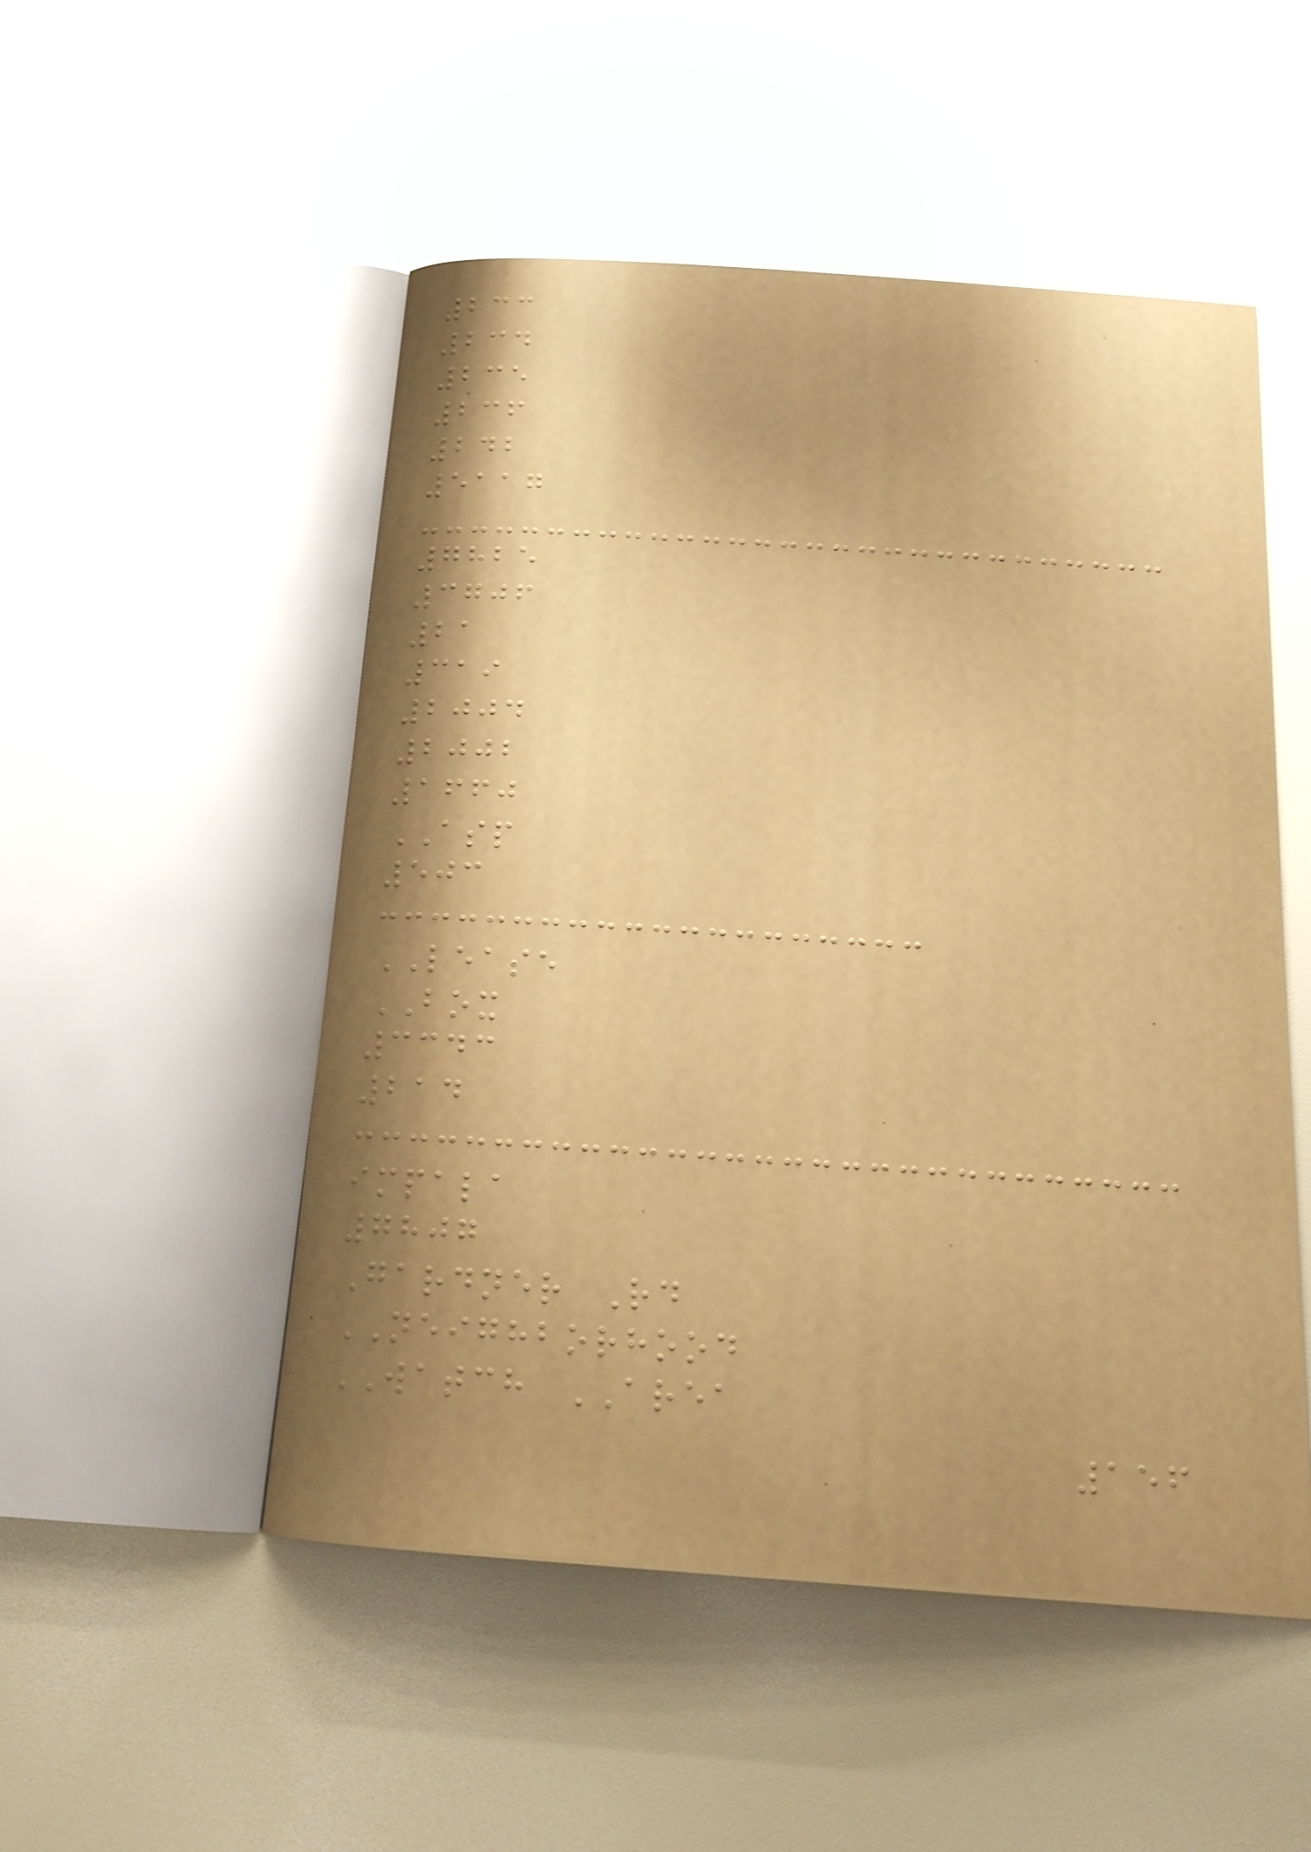233
234
235
236
242
5117
7825
3706
21
319
2004
2002
1660
ASP
503
LEASE
BOX
3343
214
impala
7807
Gardner Rd
NEIGHBORHOOD
WATCH AREA
156
